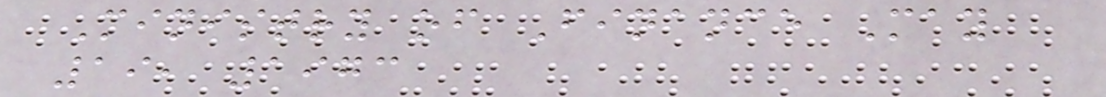Ministry of Finance May
19, 1973
